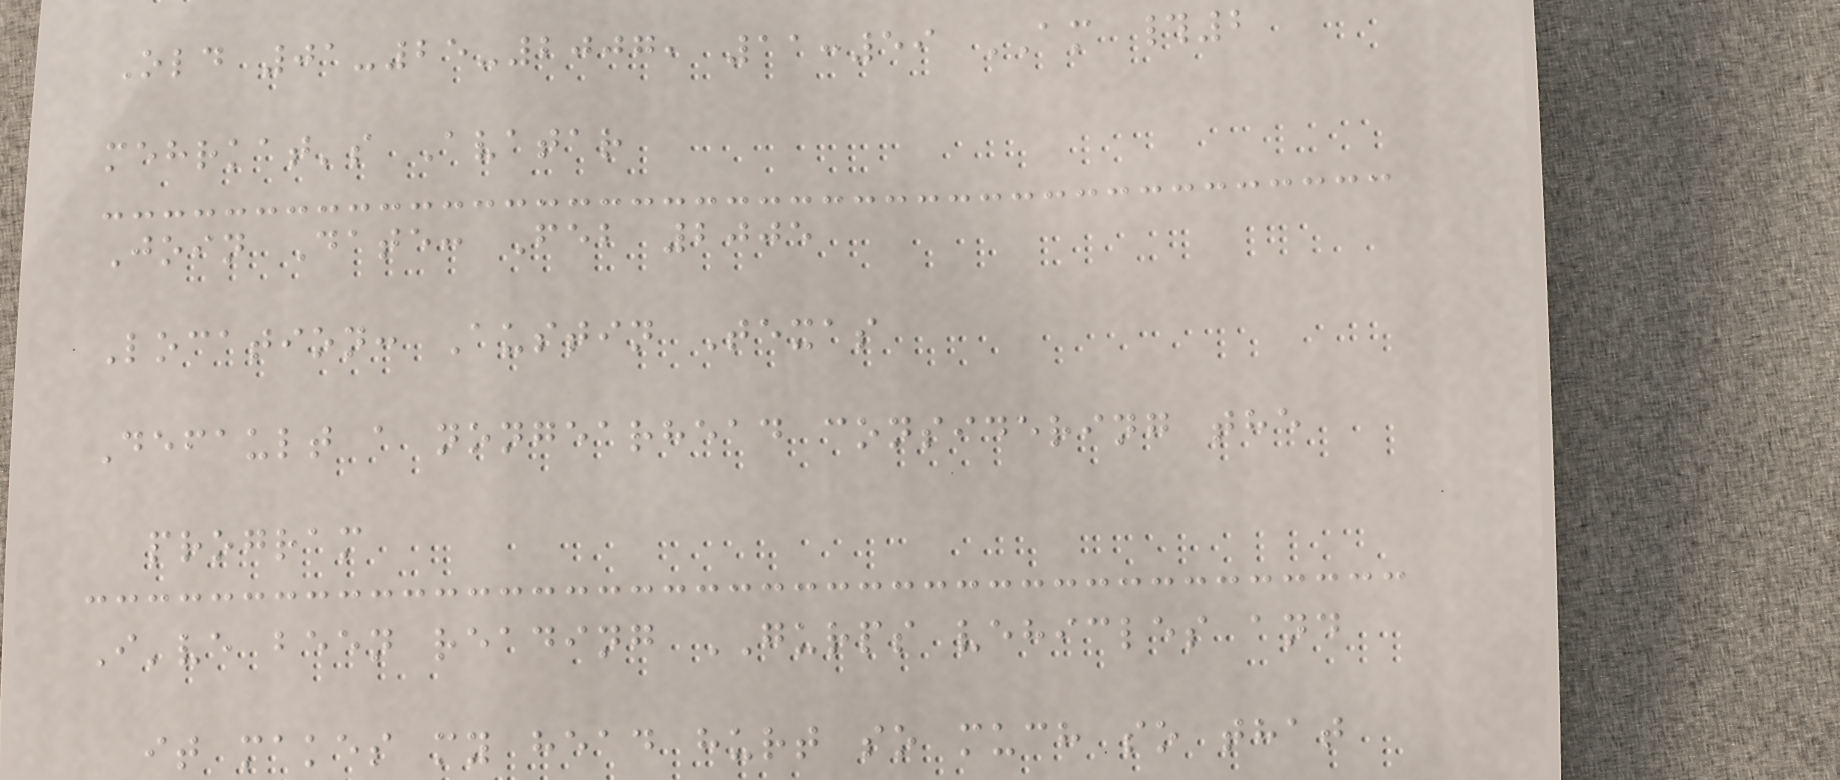Old 01-25-2007, 11:59 AM #2
mehrkat's Avatar
Join Date: Feb 2005
Location: Austin Texas
Default a nongearhead considering the
program
I've been reading GURPS vehicles and
it makes my head hurt so much so that
